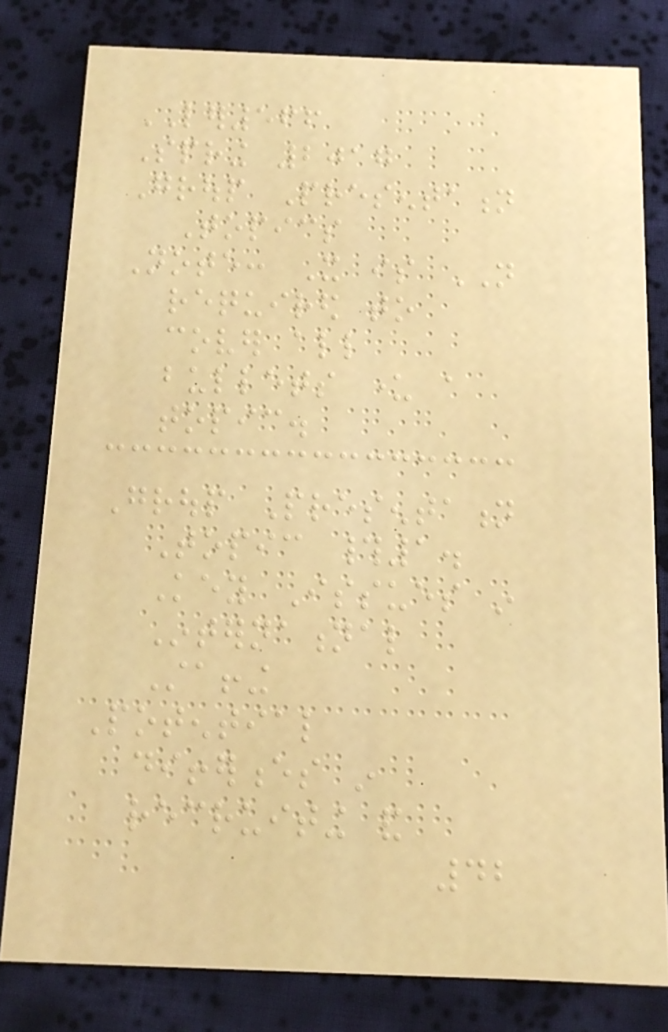LER566
Spring 2017
Group Presentation
Topics
Note: It is NOT
required to
cover all
bullets under a
topic.
Group Presentation
Topic #1.
Key Issues in
International
Staffing
Potential
differences in
recruiting and
42
